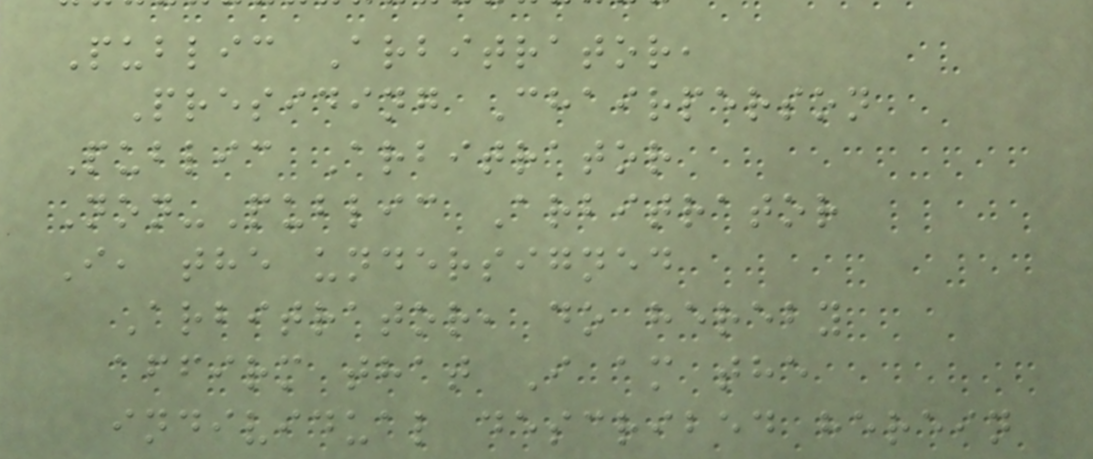Public Arbitrator,
Presiding Chairperson
Public Arbitrator
Non-Public Arbitrator
I, the undersigned
Arbitrator, do hereby
affirm that I am the
individual described herein
